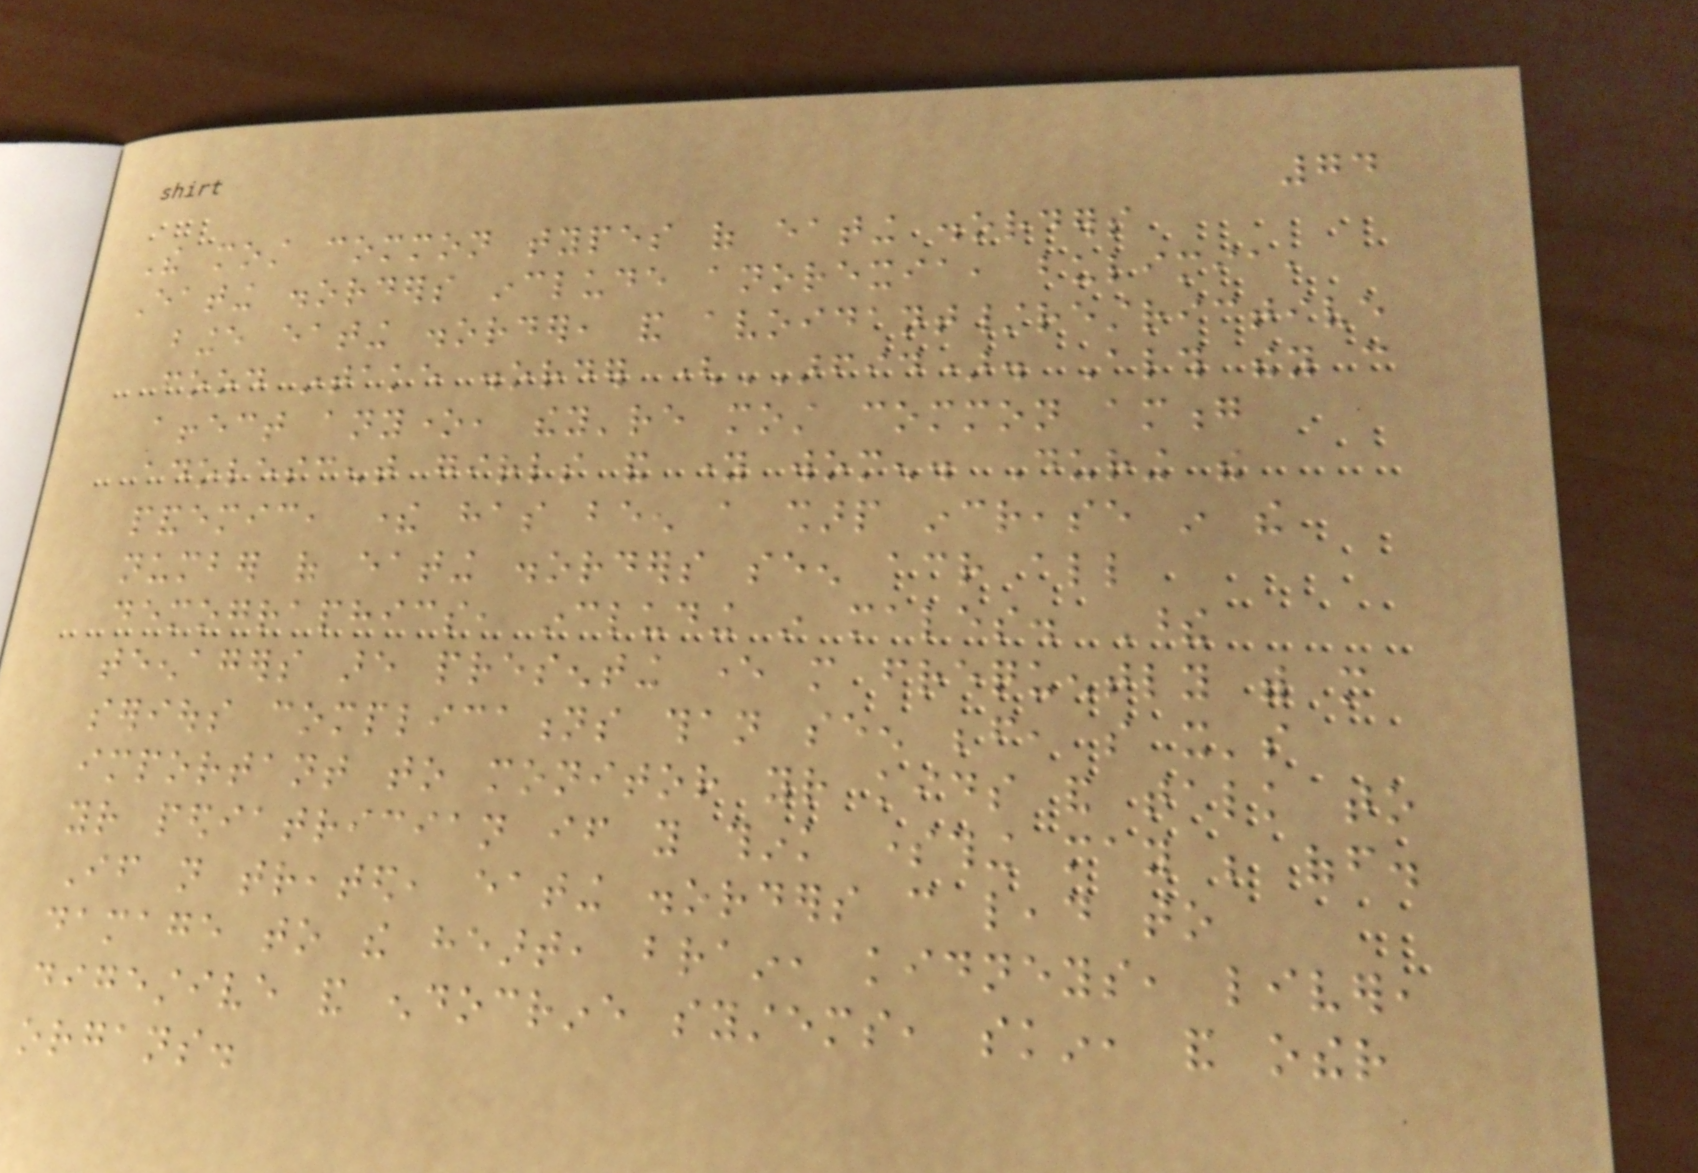74
The most common types of eating disorders
Eating disorders include anorexia, bulimia,
binge eating disorder, and avoidant/restrictive
food intake disorder (ARFID). Although they can
affect anyone, they're most common among
adolescent girls and young women. During the
pandemic, there has been a sharp increase in the
number of eating disorders seen across all
demographics, including in males. These
teenagers are presenting ever more frequently with more
serious complications than seen before, so it's
important to monitor your kids and talk to
your pediatrician if you think something may be off.
If not treated, eating disorders can lead to
damage to the heart, brain, kidneys, liver,
digestive and endocrine systems, skin, and other
organs.
